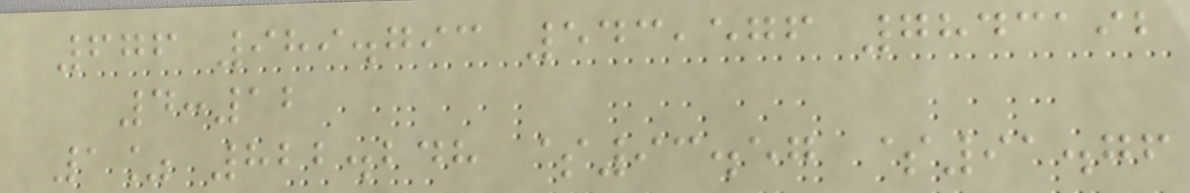676 989.793 543,576 7843192
4:12
1% 822.248 $93.57 $91.76
